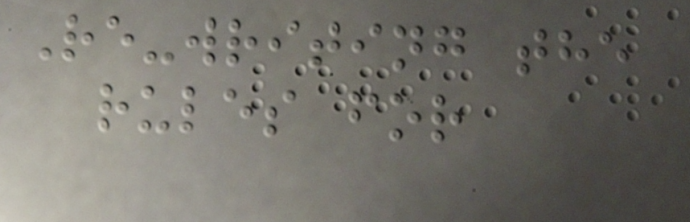Re-writing the
rules for
